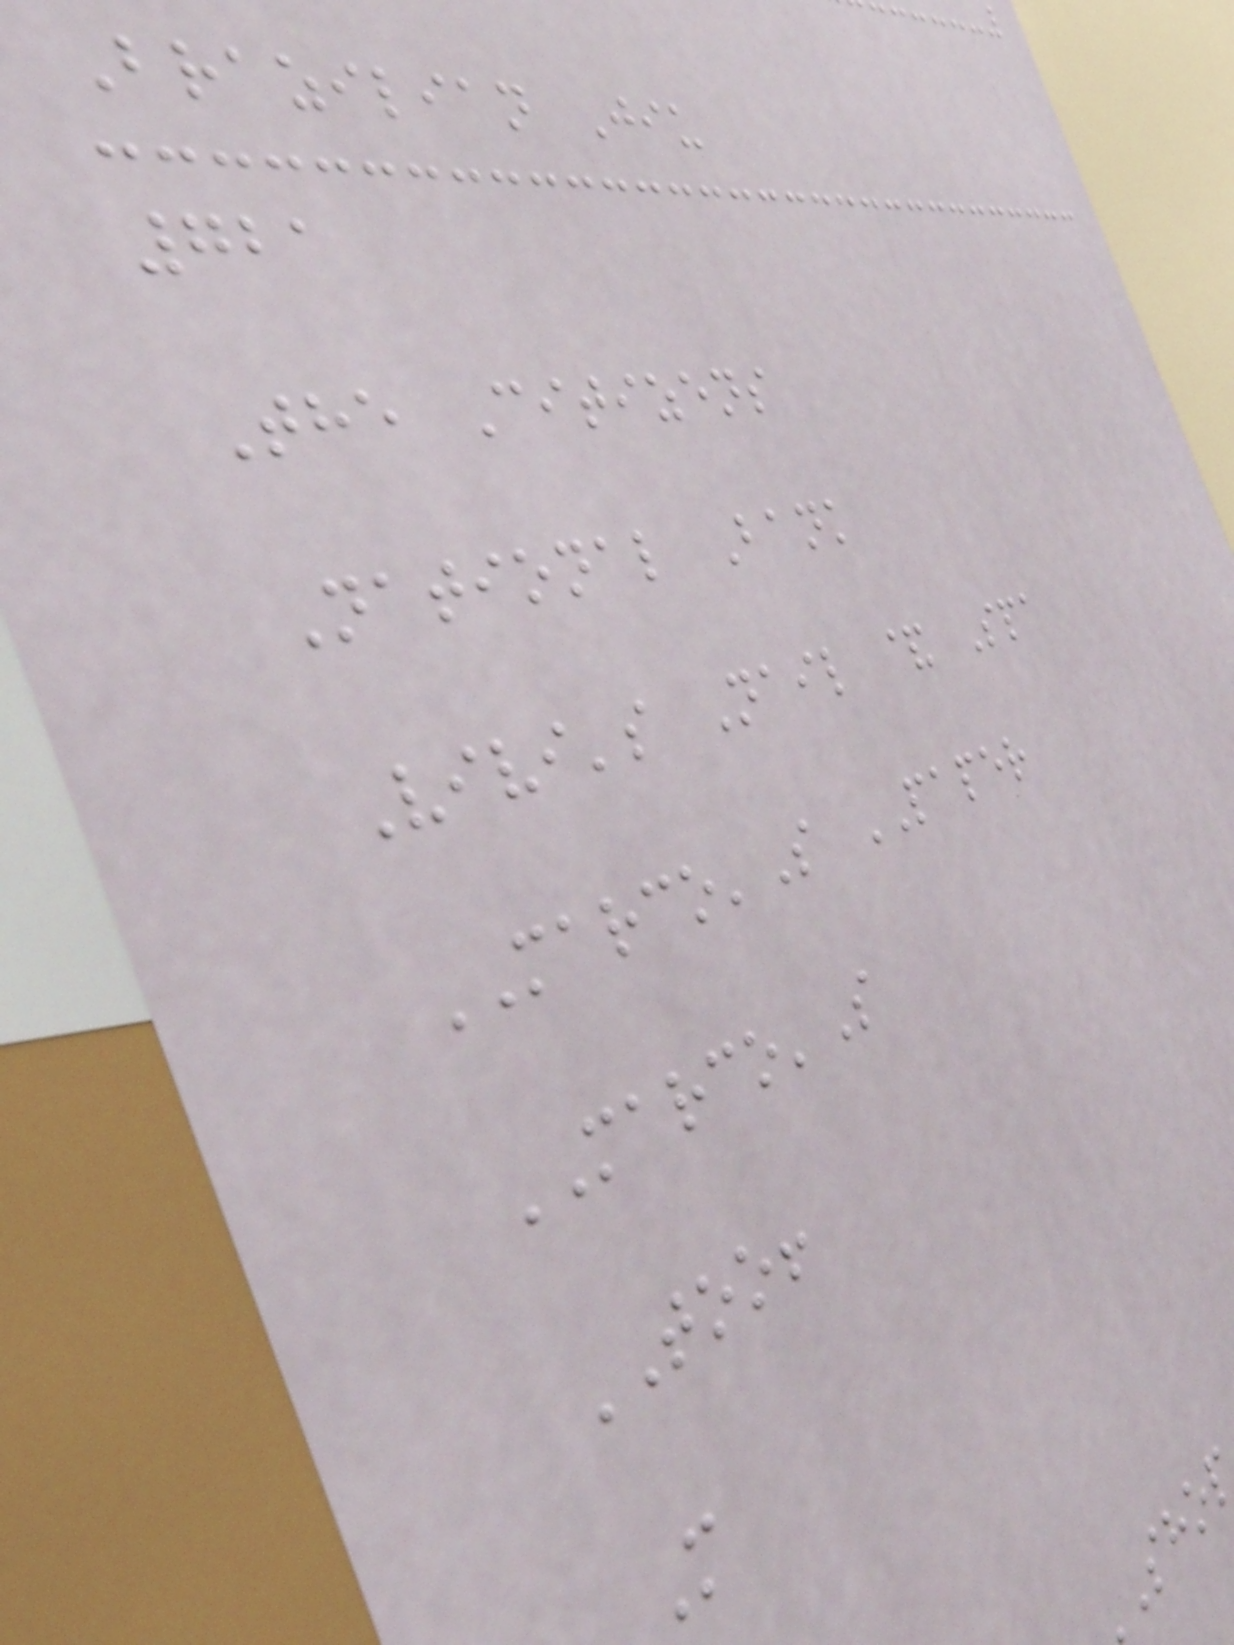Brazilian Jiu
721
The Citizens
National Bank
Vivi's Nail & Spa
MARCO'S PAPER
MARCO'S
TOO!
M
